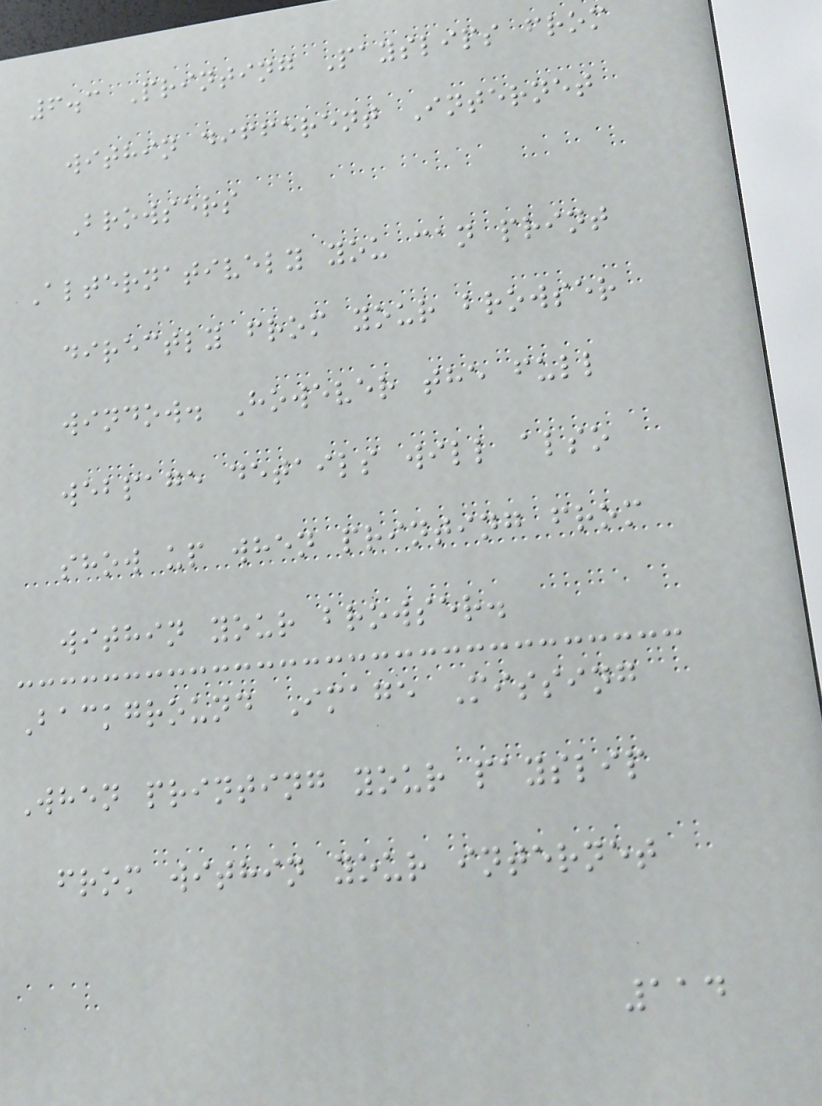6.3 Printing Payslips from
within different Internet
Browsers
Alternatively you can print
directly from your browser
window. However the full
webpage details will also
show up when printing from
within your browser.
Background Image Missing
When printing your payslip
from within your internet
114
